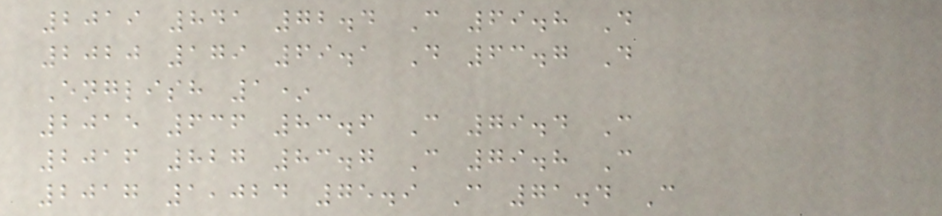2019 841 72.4 C 69.8 D
2020 179 69.1 D 63.7 D
English 1*
2015 636 83.6 C 79.4 C
2016 827 83.7 C 79.8 C
2017 1,024 75.9 C 71.4 C
